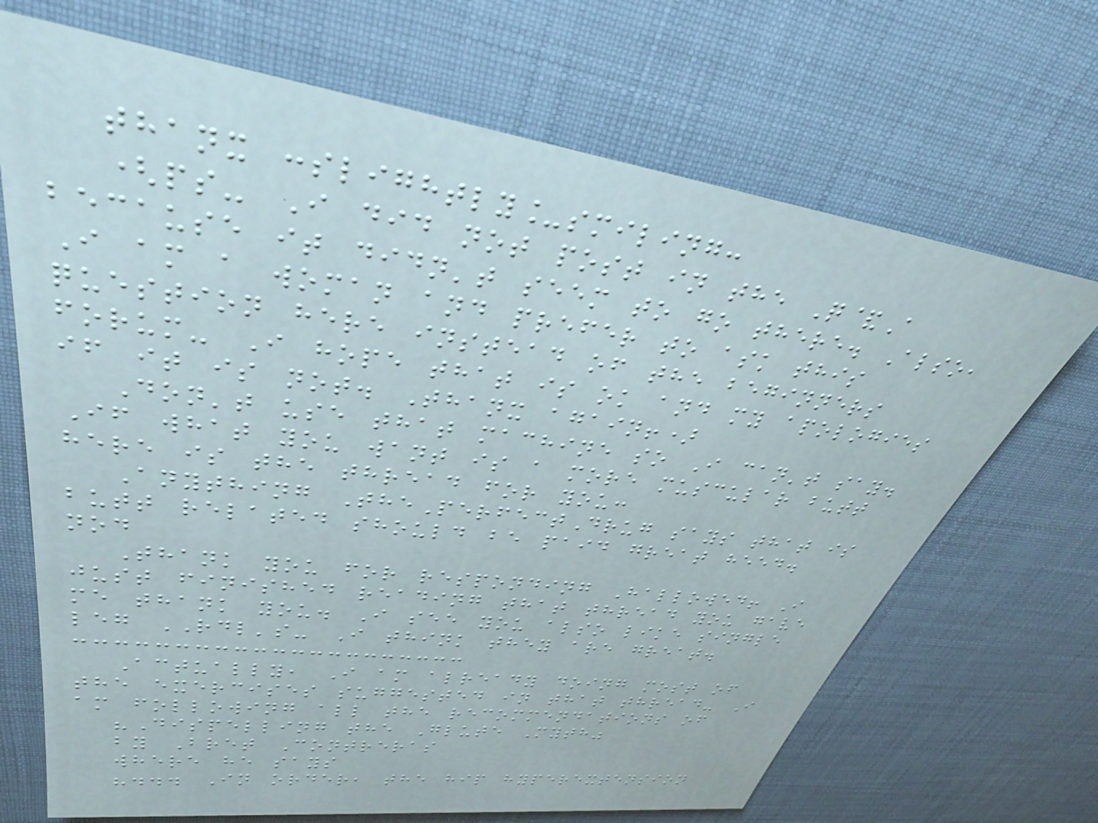thanx :slightly_smiling:
(ps- I did not post in the Q&A
because it didn't seem to go there. Also,
I am a woman and prefer to ask this
question here instead of the beginners
forum- I hope that is ok and my apologies
if it is not. Thanx again!)
Don't use that machine so I can't say.
If what you want is a more muscular butt
here is the thread for you:
Anything ThePerfectDrug says that is
butt related should be paid great heed.
nod
Thank you for responding Hallowed! I
just finished reading that thread you gave
me thank you. I see you also like single
leg RDL's- I think they are great.
Actually, I am already doing most of
the exercises suggested in that thread- I
am following all the recommendations of
"Dispelling the Glute Myth"
by Bret Contreras
where he says
"... In order, the hip hyperextension
